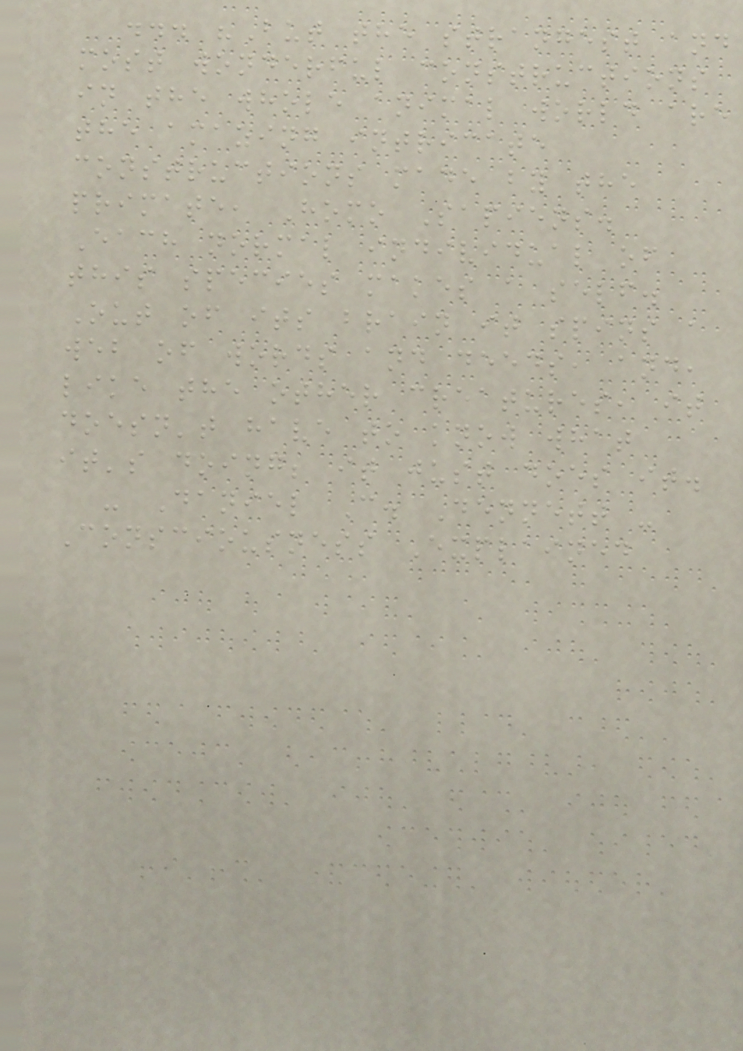... "But the strangest and
most wonderful constructions
in the whole animal world are
the amazing intricate
constructions made by the
primate, Homo Sapiens.
Each normal individual of
this species makes a self.
Out of its brain it spins a
web of words and deeds, and,
like the other creatures, it
doesn't have to know what
it's doing; it just does it.
- Daniel C. Dennett -
Consciousness Explained
